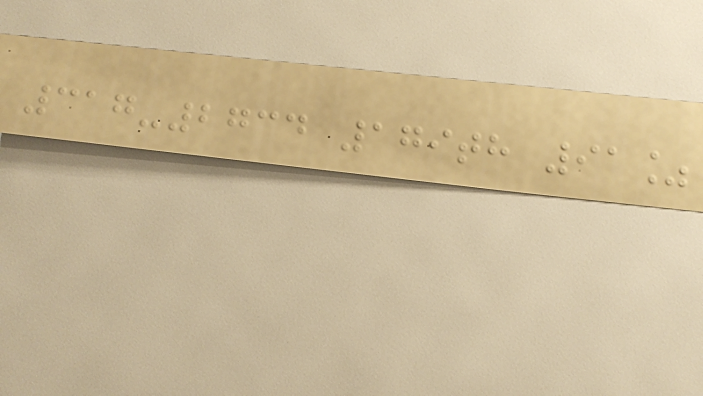317-2734 179th 91%
